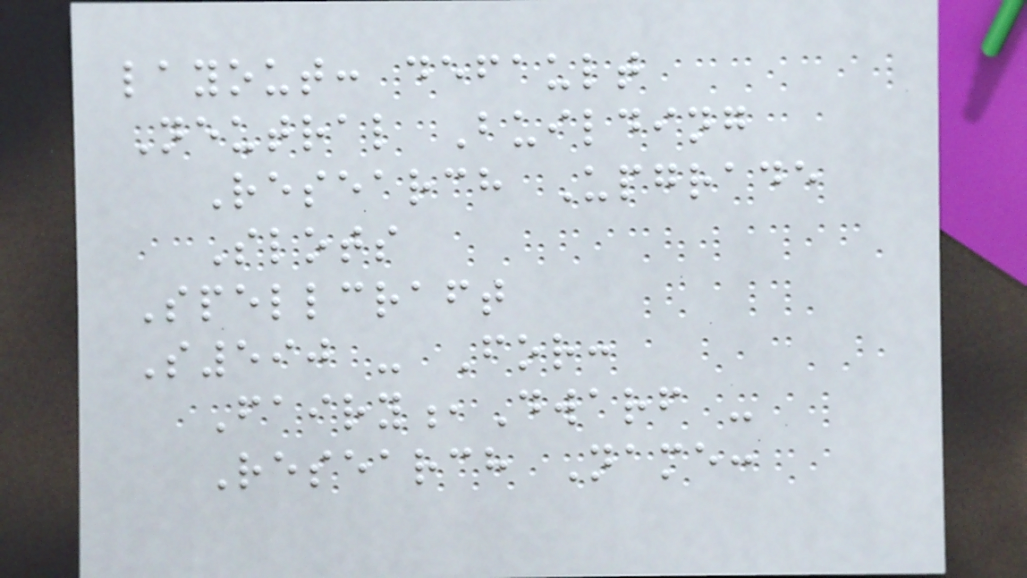layout: default
Neutral Building
Research Upgrade
Slots
Spellcraft
S590 - For:
Fairy,Dwarf -
Research Name:
